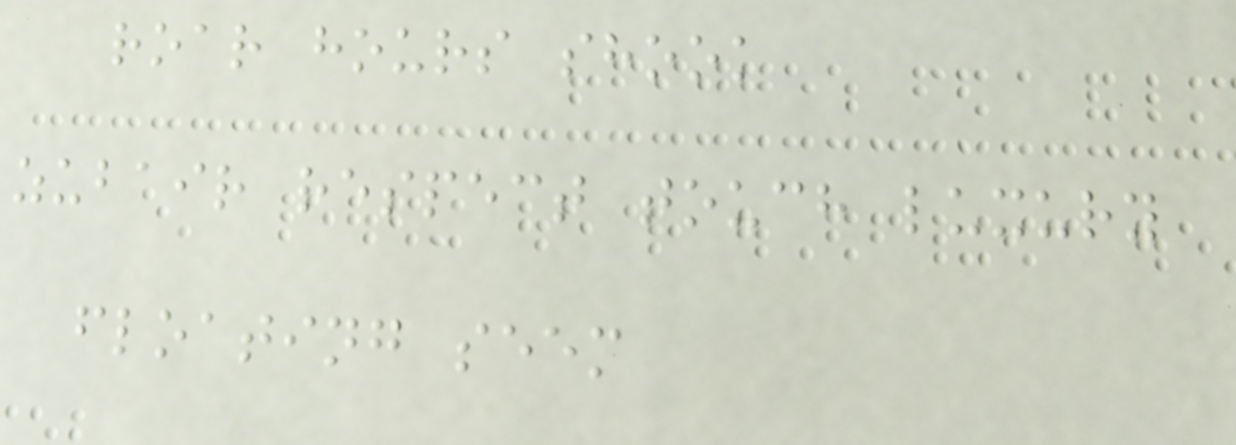roar hours shook
zubair respect touch luxury
floating seem
